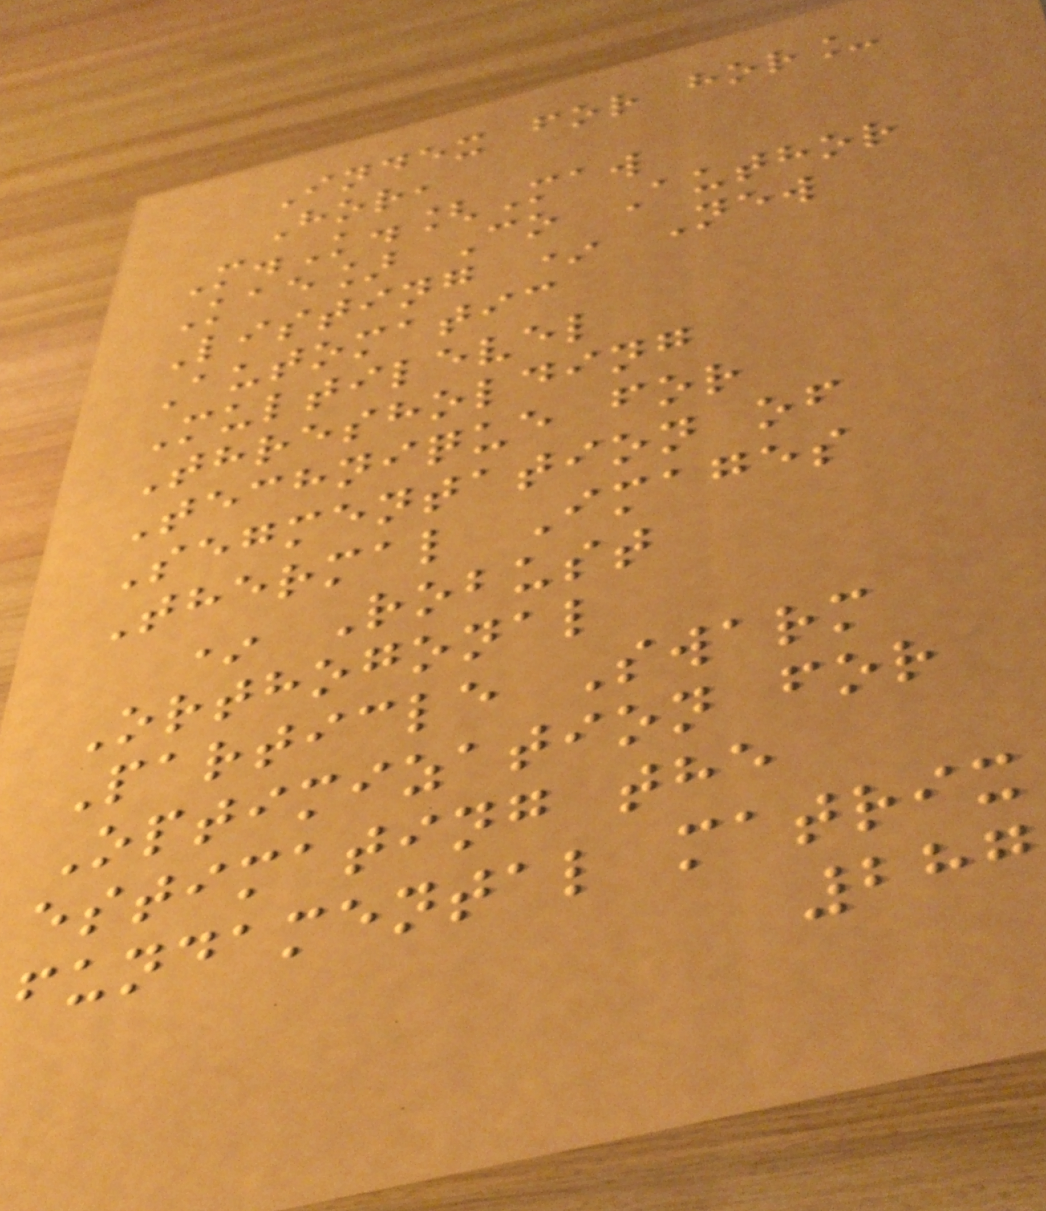Index for hor_
Hor,
M.K.[Maw
Kae] Co Author
Listing * New
Automatic
Multilevel
Thresholding
Technique for
Segmentation of
Thermal Images
* Robust
Orthogonal
Particle Swarm
Optimization for
estimating the
fundamental matrix
287
